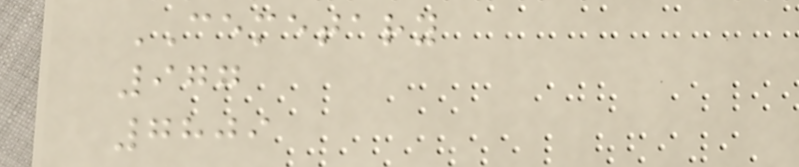CEMETARY
977
7809
